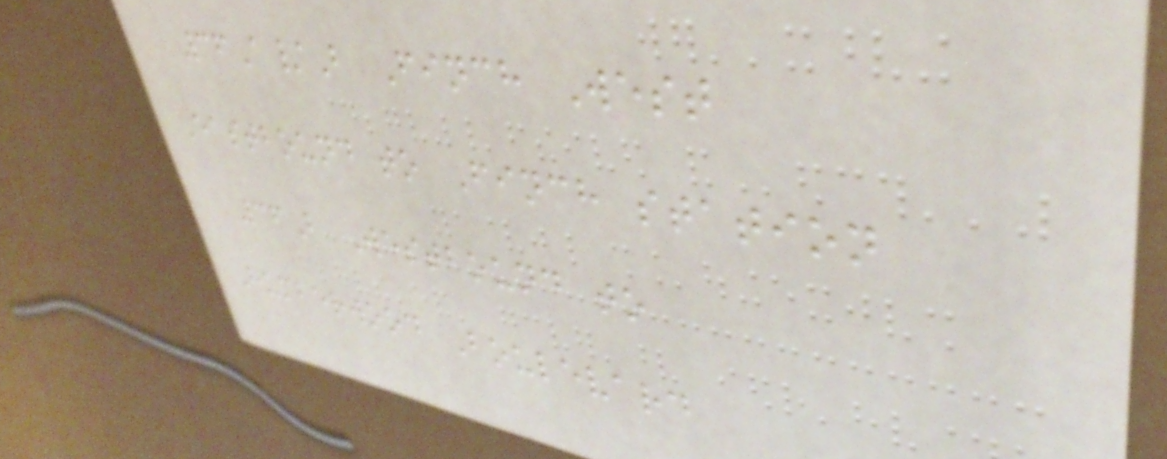36A/B Finch West
Eastbound to Finch station
36B Westbound to
Humberwood Boulevard
